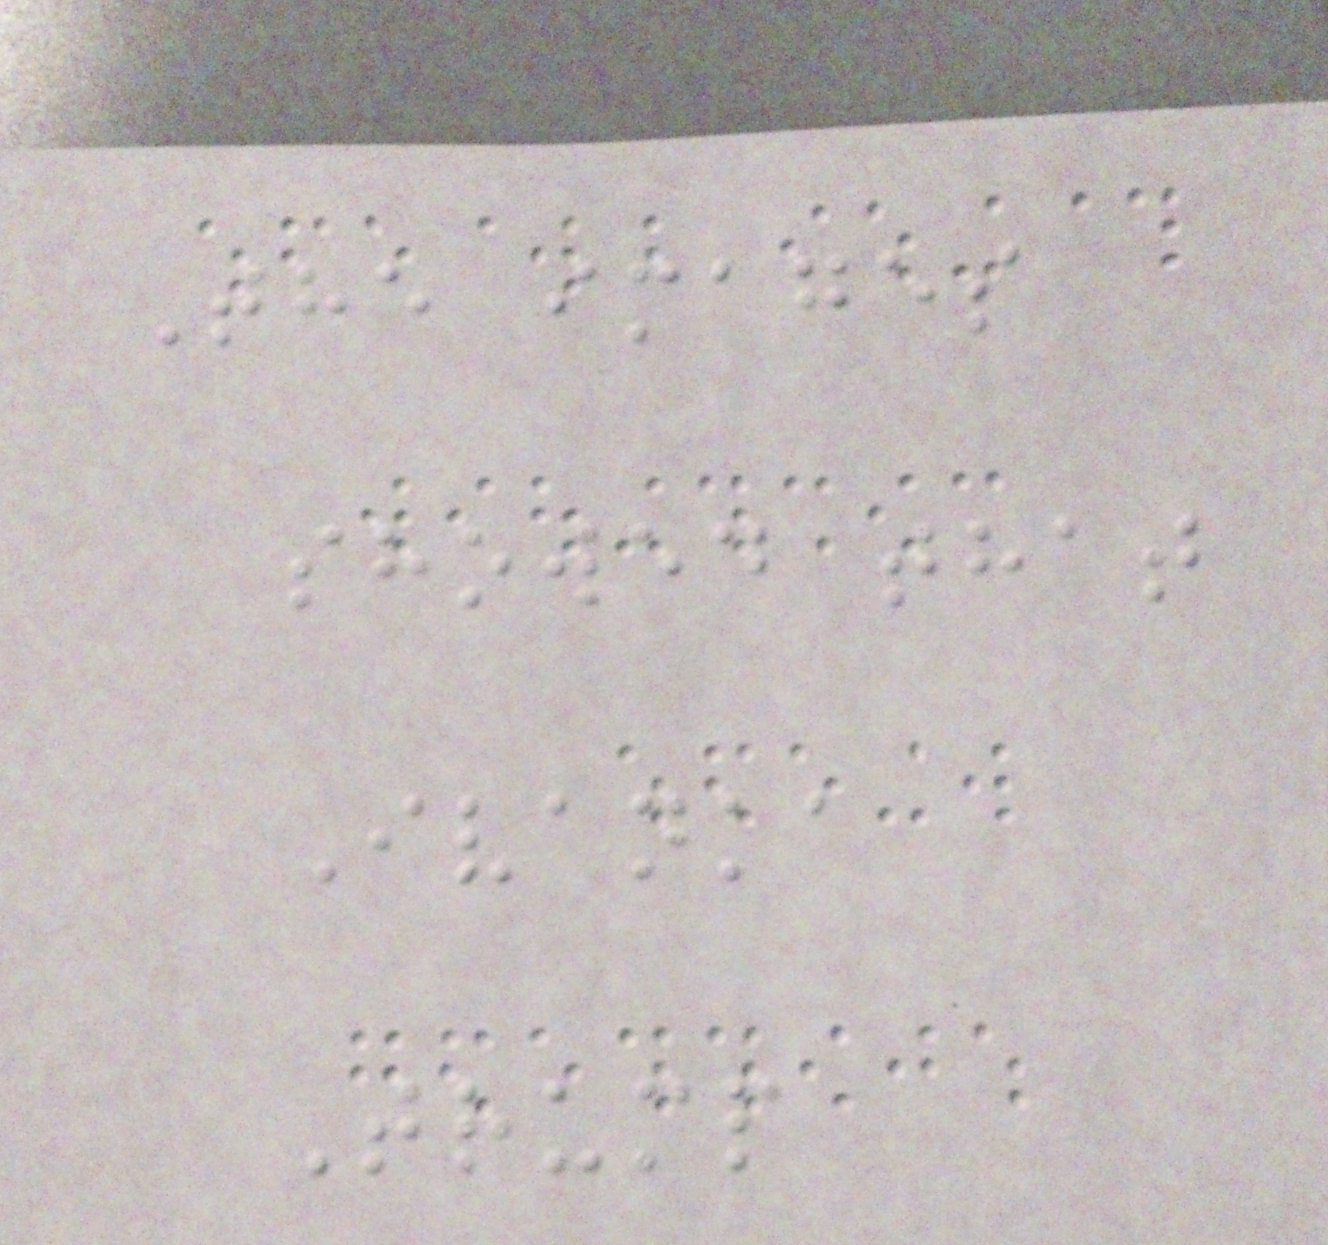The images
showed that
Ivanka
Trump
